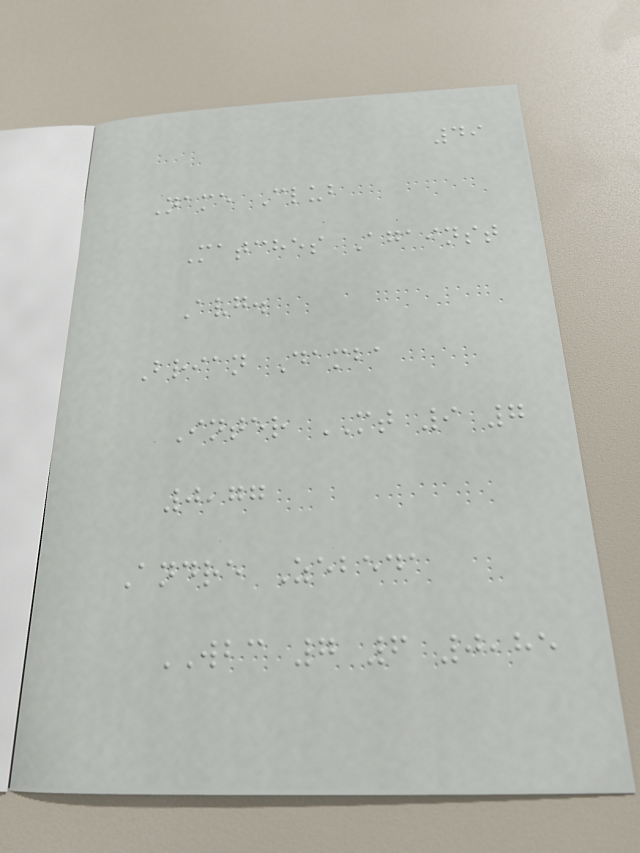49
Name Club
Matches Against
Avg.
Brian Damba
Inter MT 9 7
0,77
Andre Zebeda
WBC 7 6 0,85
